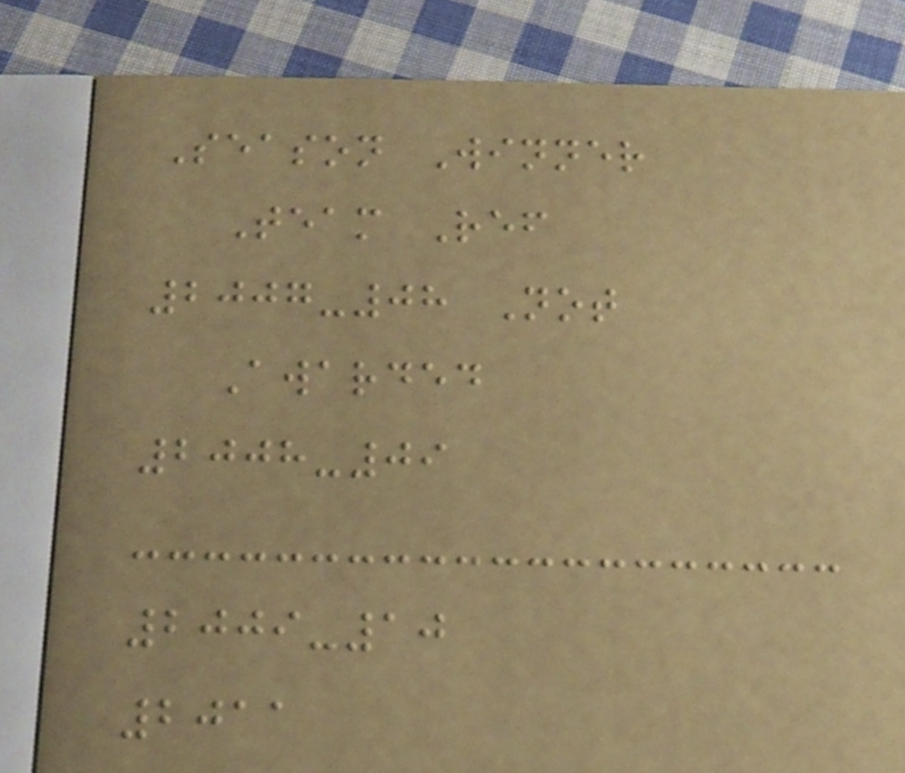Season Winner
Team Ref
2007-08 Not
Awarded
2008-09
2009-10
2011
